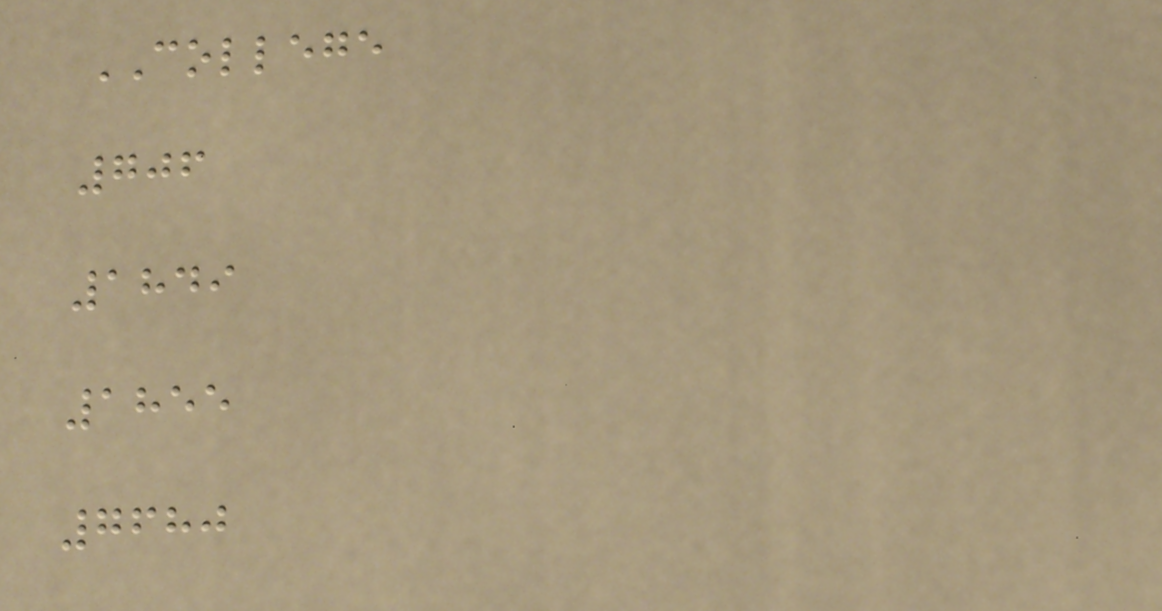COLLEGE
706
1849
1855
7680
